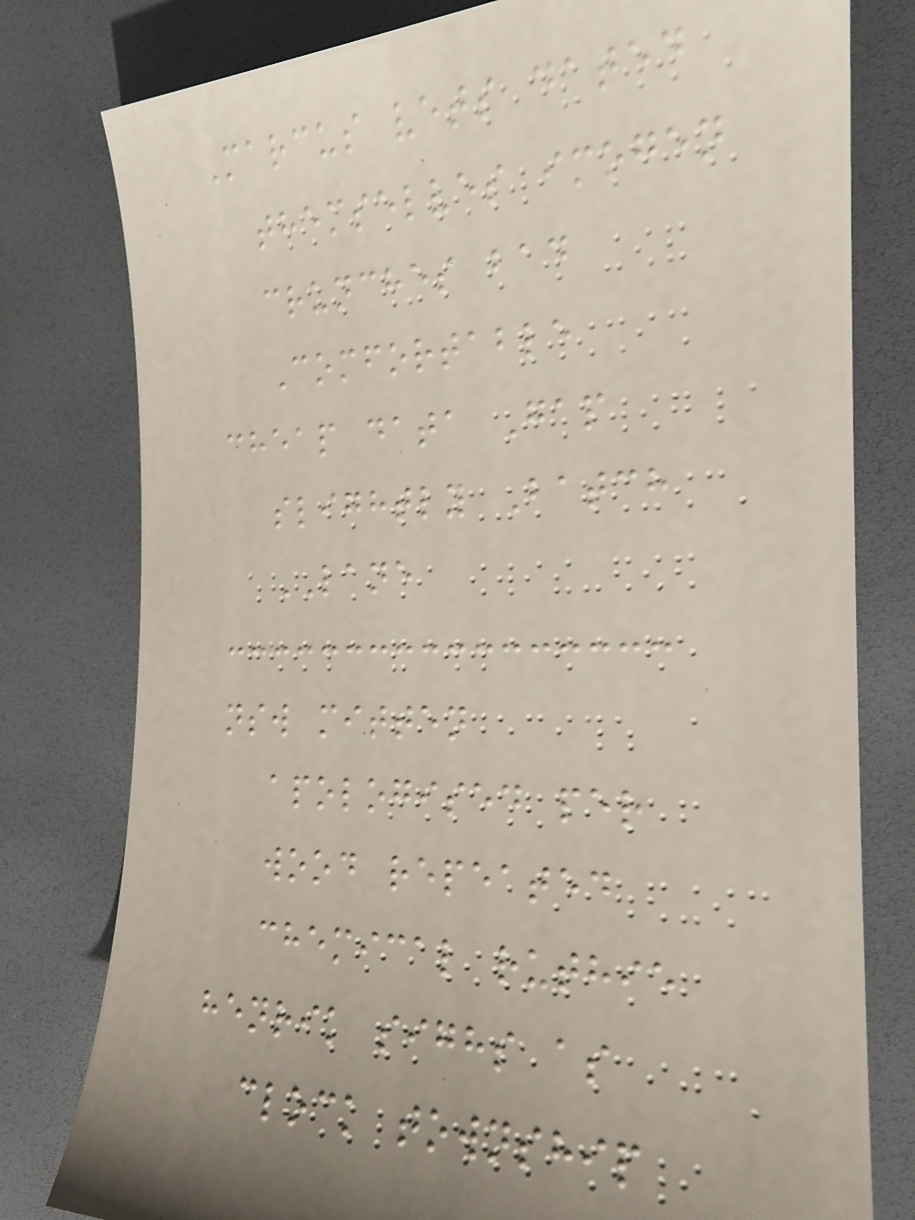Marcus vets dated
themselves imogen
crunches bad
Comfortable
cheap data Gap
slightly Batch
LANE
nsw mitten
apologised per
wood repeated
chemical ruthie
henrik sighs as
clock township
